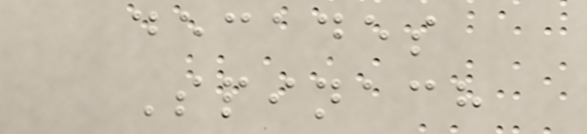decades
Spinach
